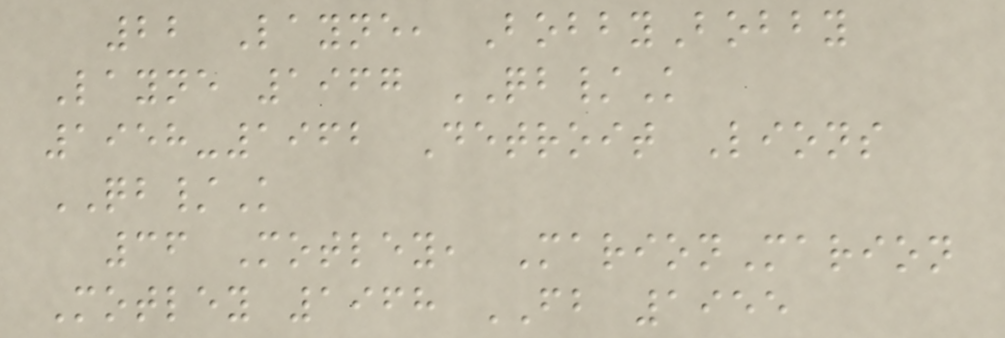22 Layne, BobbyBobby
Layne 1967 QB/K
1958-1962 Detroit Lions
QB/K
36 Motley, MarionMarion
Motley 1968 FB 1955
